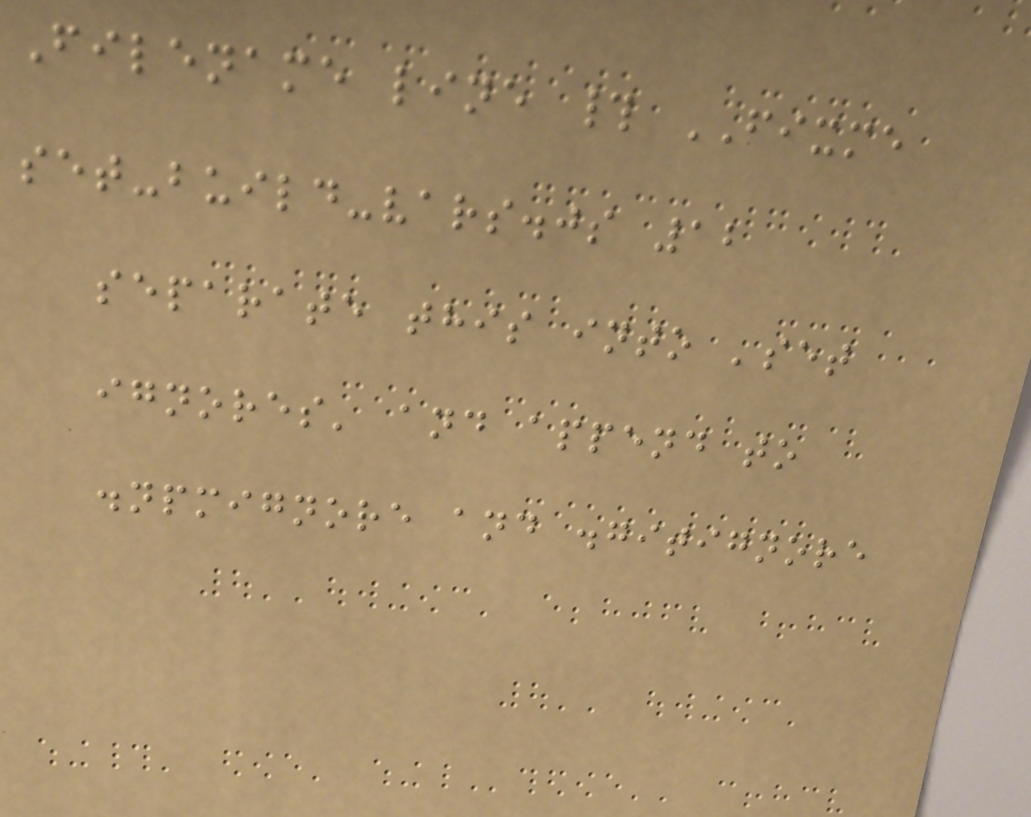Filename line # FIXME
set-build-vars.js 12
separate this into 'set
ignores' and append to
.npmignore and .gitignore
